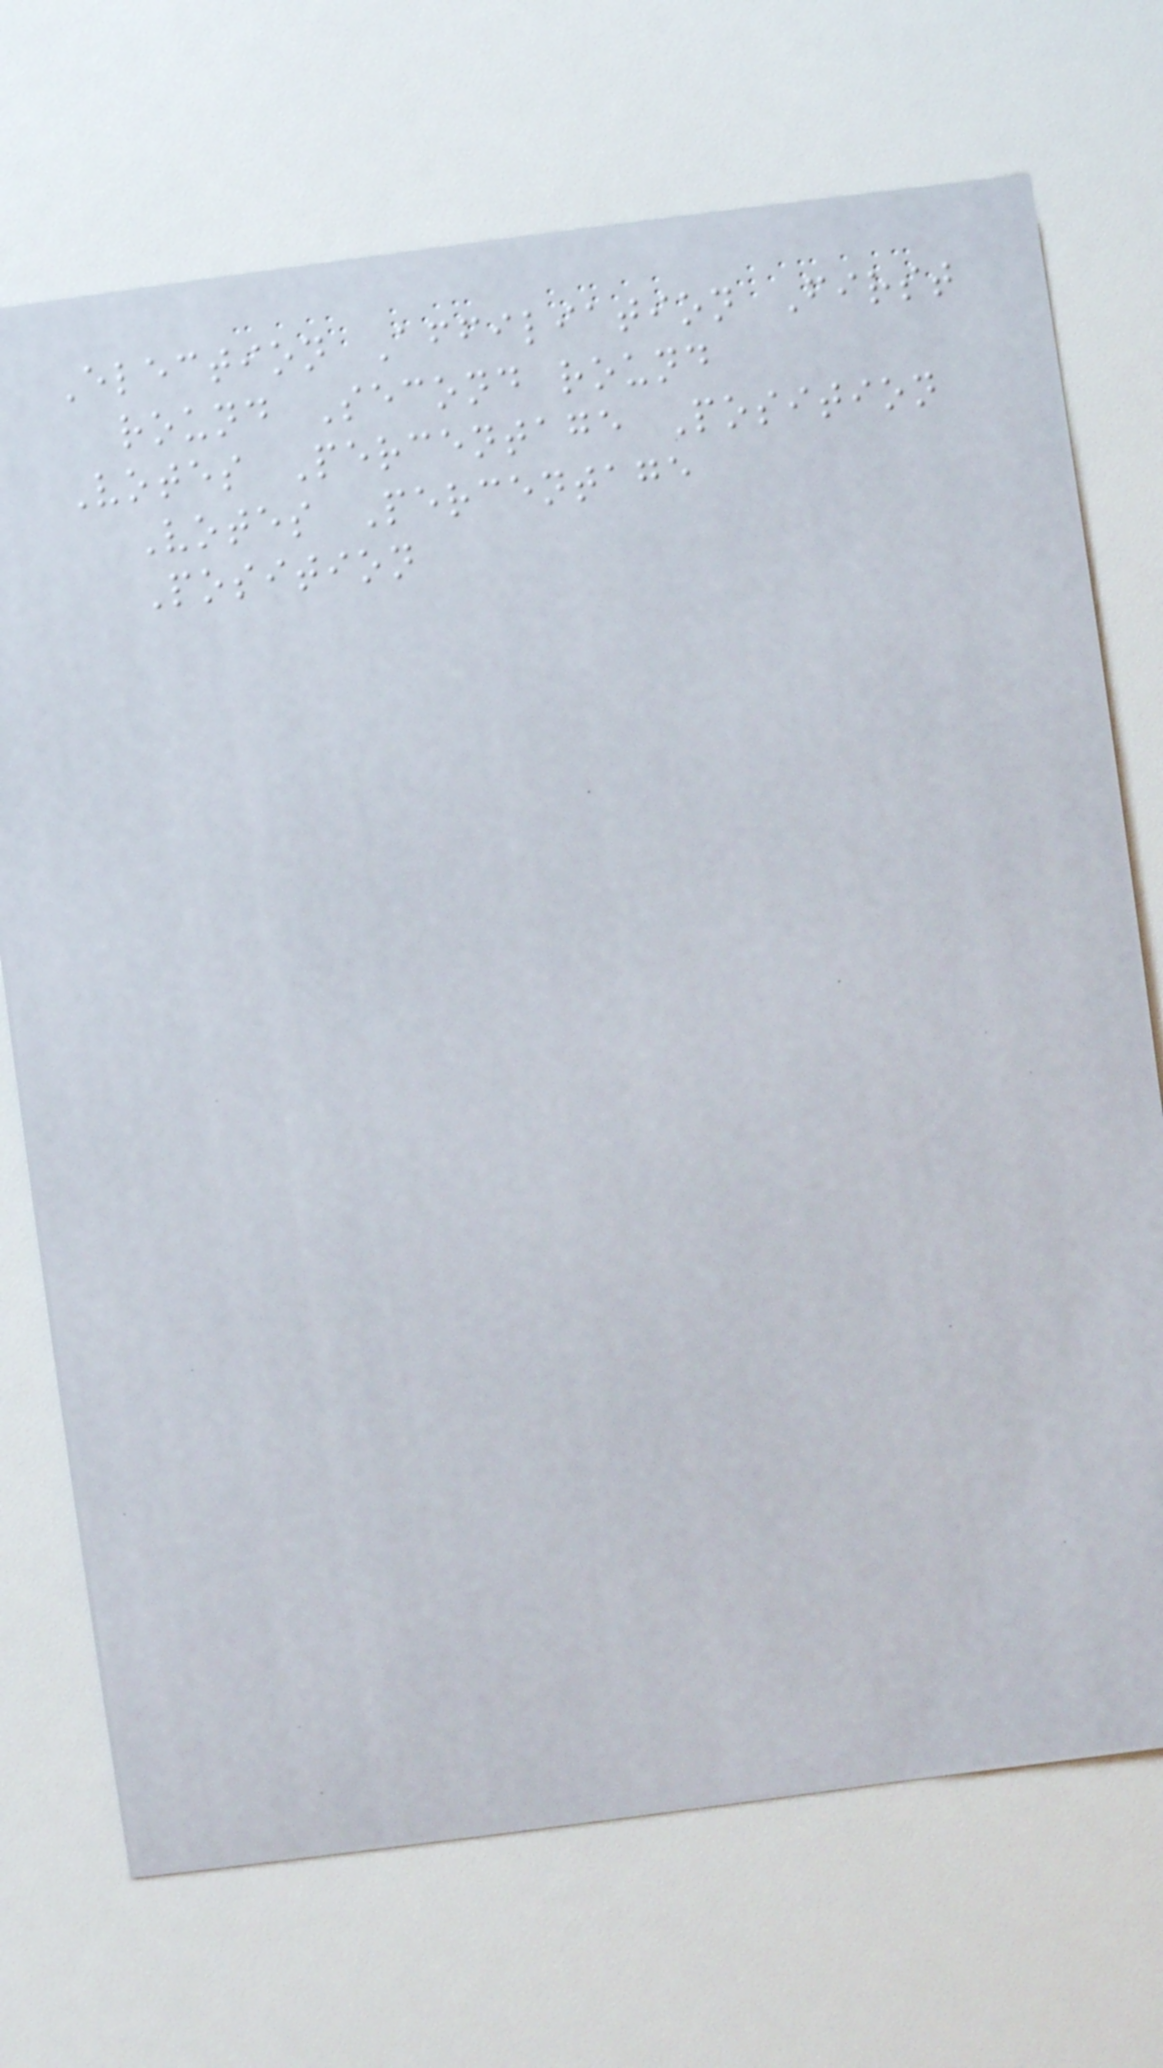Election Affiliation First
round Second round
Votes Percentage Position
Votes Percentage
Position
